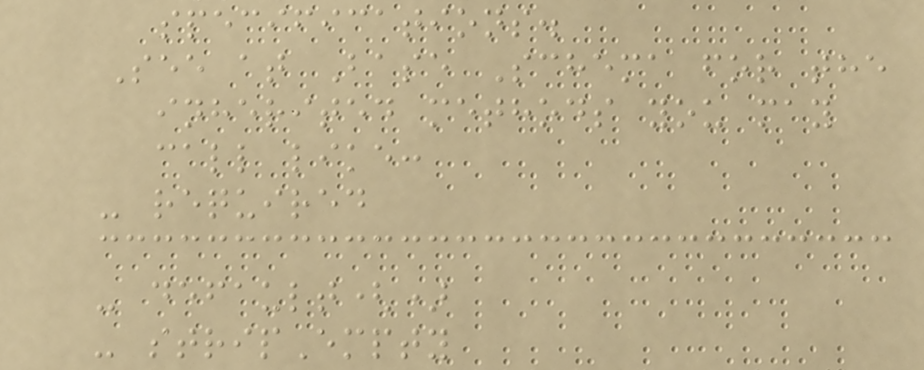specifications.
See at Base Schema for the
inherited methods you may
call like:
- required
- default()
- stripEmpty
